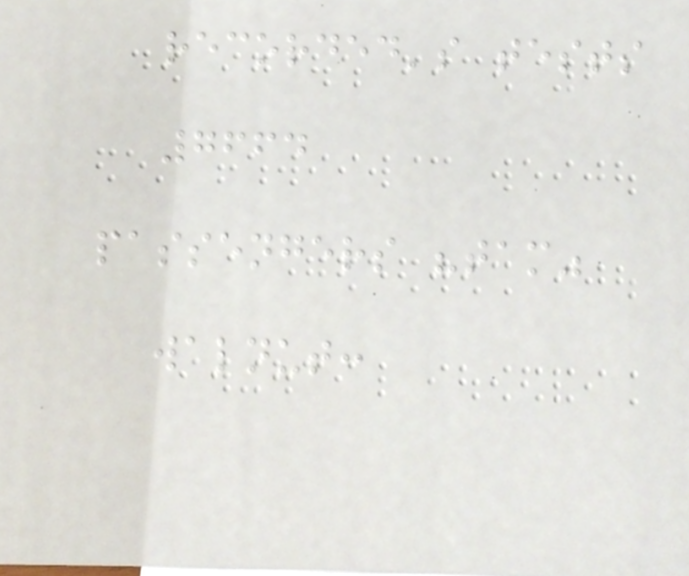recorded's tests
7664
passengers "tam"
walnut:
